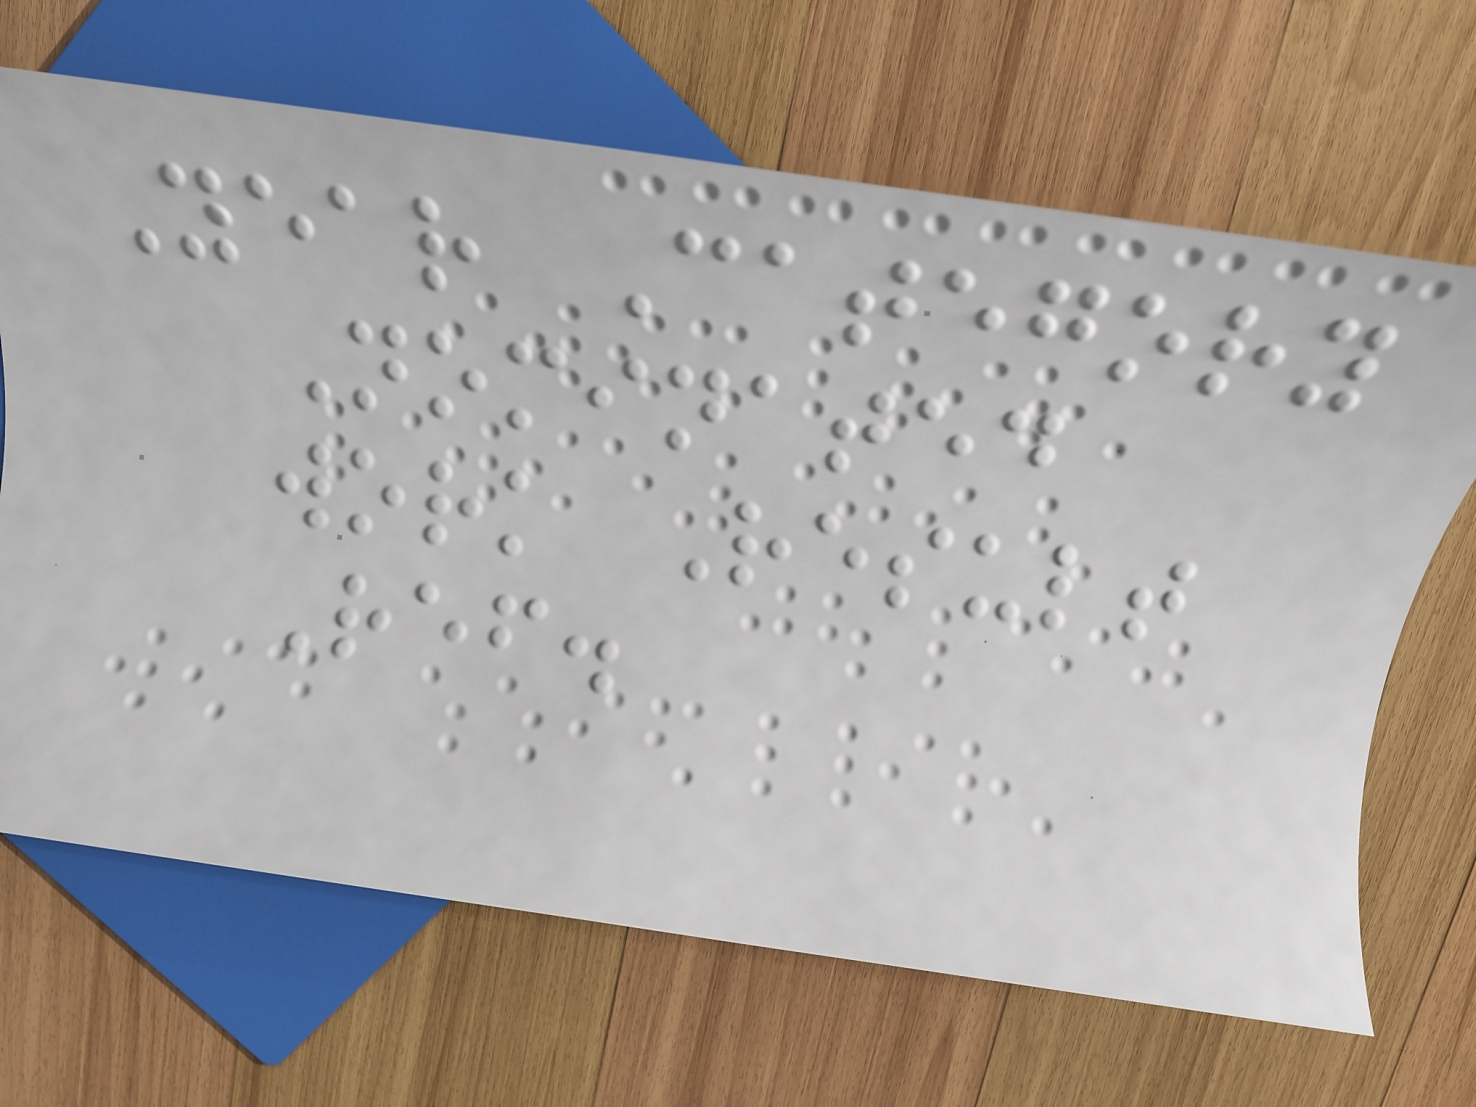Year Category
Nominated
work Result
Ref.
